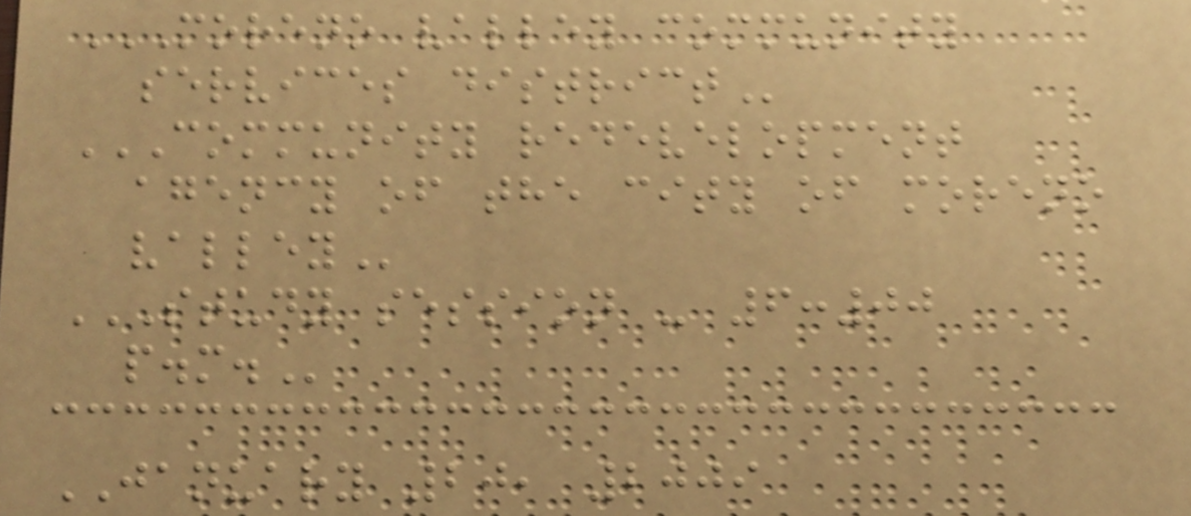MORENO VALLEY COMMUNITY
SERVICES DISTRICT
COMMUNITY REDEVELOPMENT
AGENCY OF THE CITY OF MORENO
VALLEY
STUDY SESSION - 6:00
P.M.
JANUARY 20, 2009
